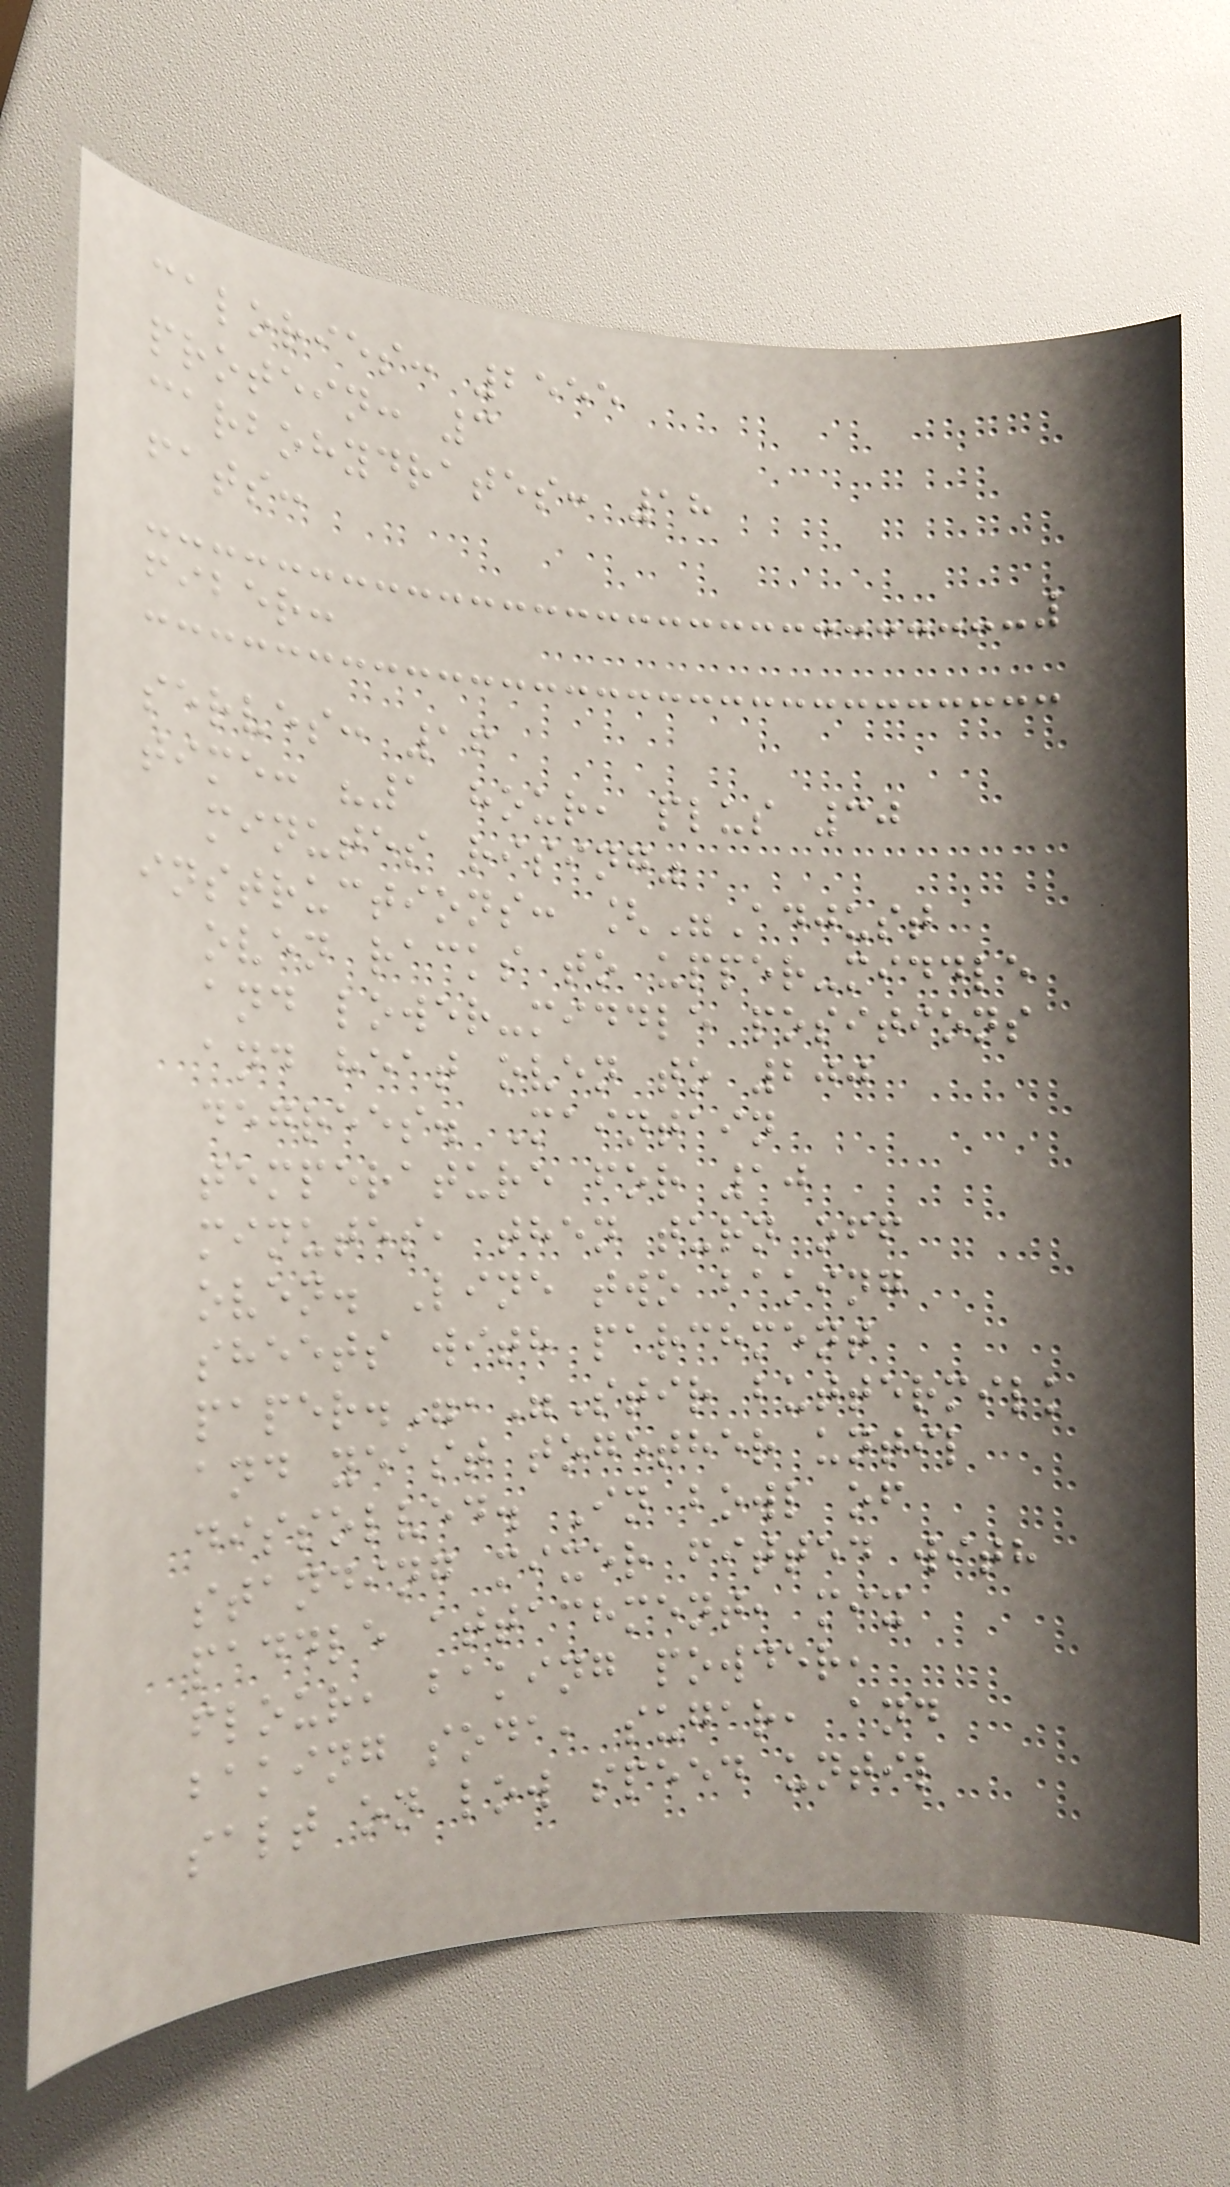calories: 2555
protein: 3
carbohydrates: 18
fats:
fiber:
serves: 16
time: "1 hour, plus 30
minutes rising"
instructions: ["Adjust
oven racks to upper-middle
and lower-middle positions
and heat oven to 200
degrees. Maintain
temperature for 10
minutes, then turn off
oven. Line two baking
sheets with parchment
paper.","Stir buttermilk
and yeast together until
dissolved. In bowl of
standing mixer fitted with
paddle attachment, mix
flour, baking powder,
baking soda, sugar, and
salt on low speed until
